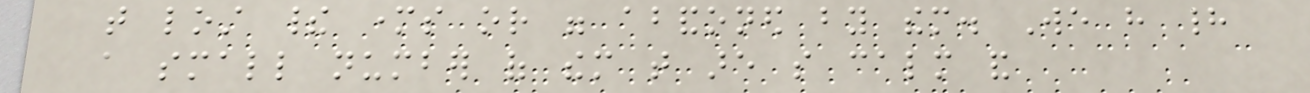that lost their mothers or were abandoned by them. We have had
a small number of them that are so calm and
